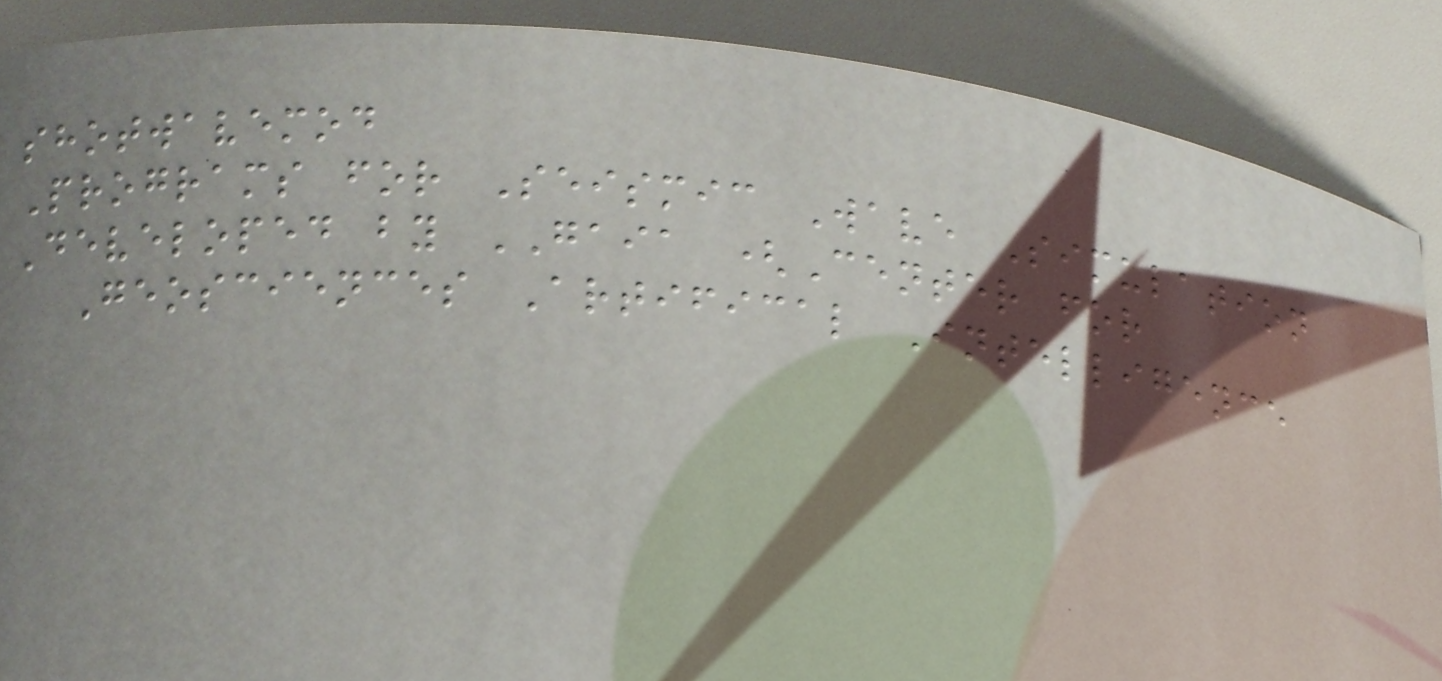shotwavemod
Programs for Seismic Wave Simulation
Developed by GAIA (Center for
Geosciences Artifical Intelligence
